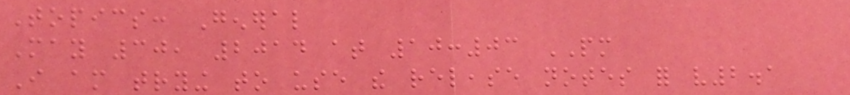Topics: General
May 30, 2014 at 10:03 PM
I am trying to use the release notes for v2.1
